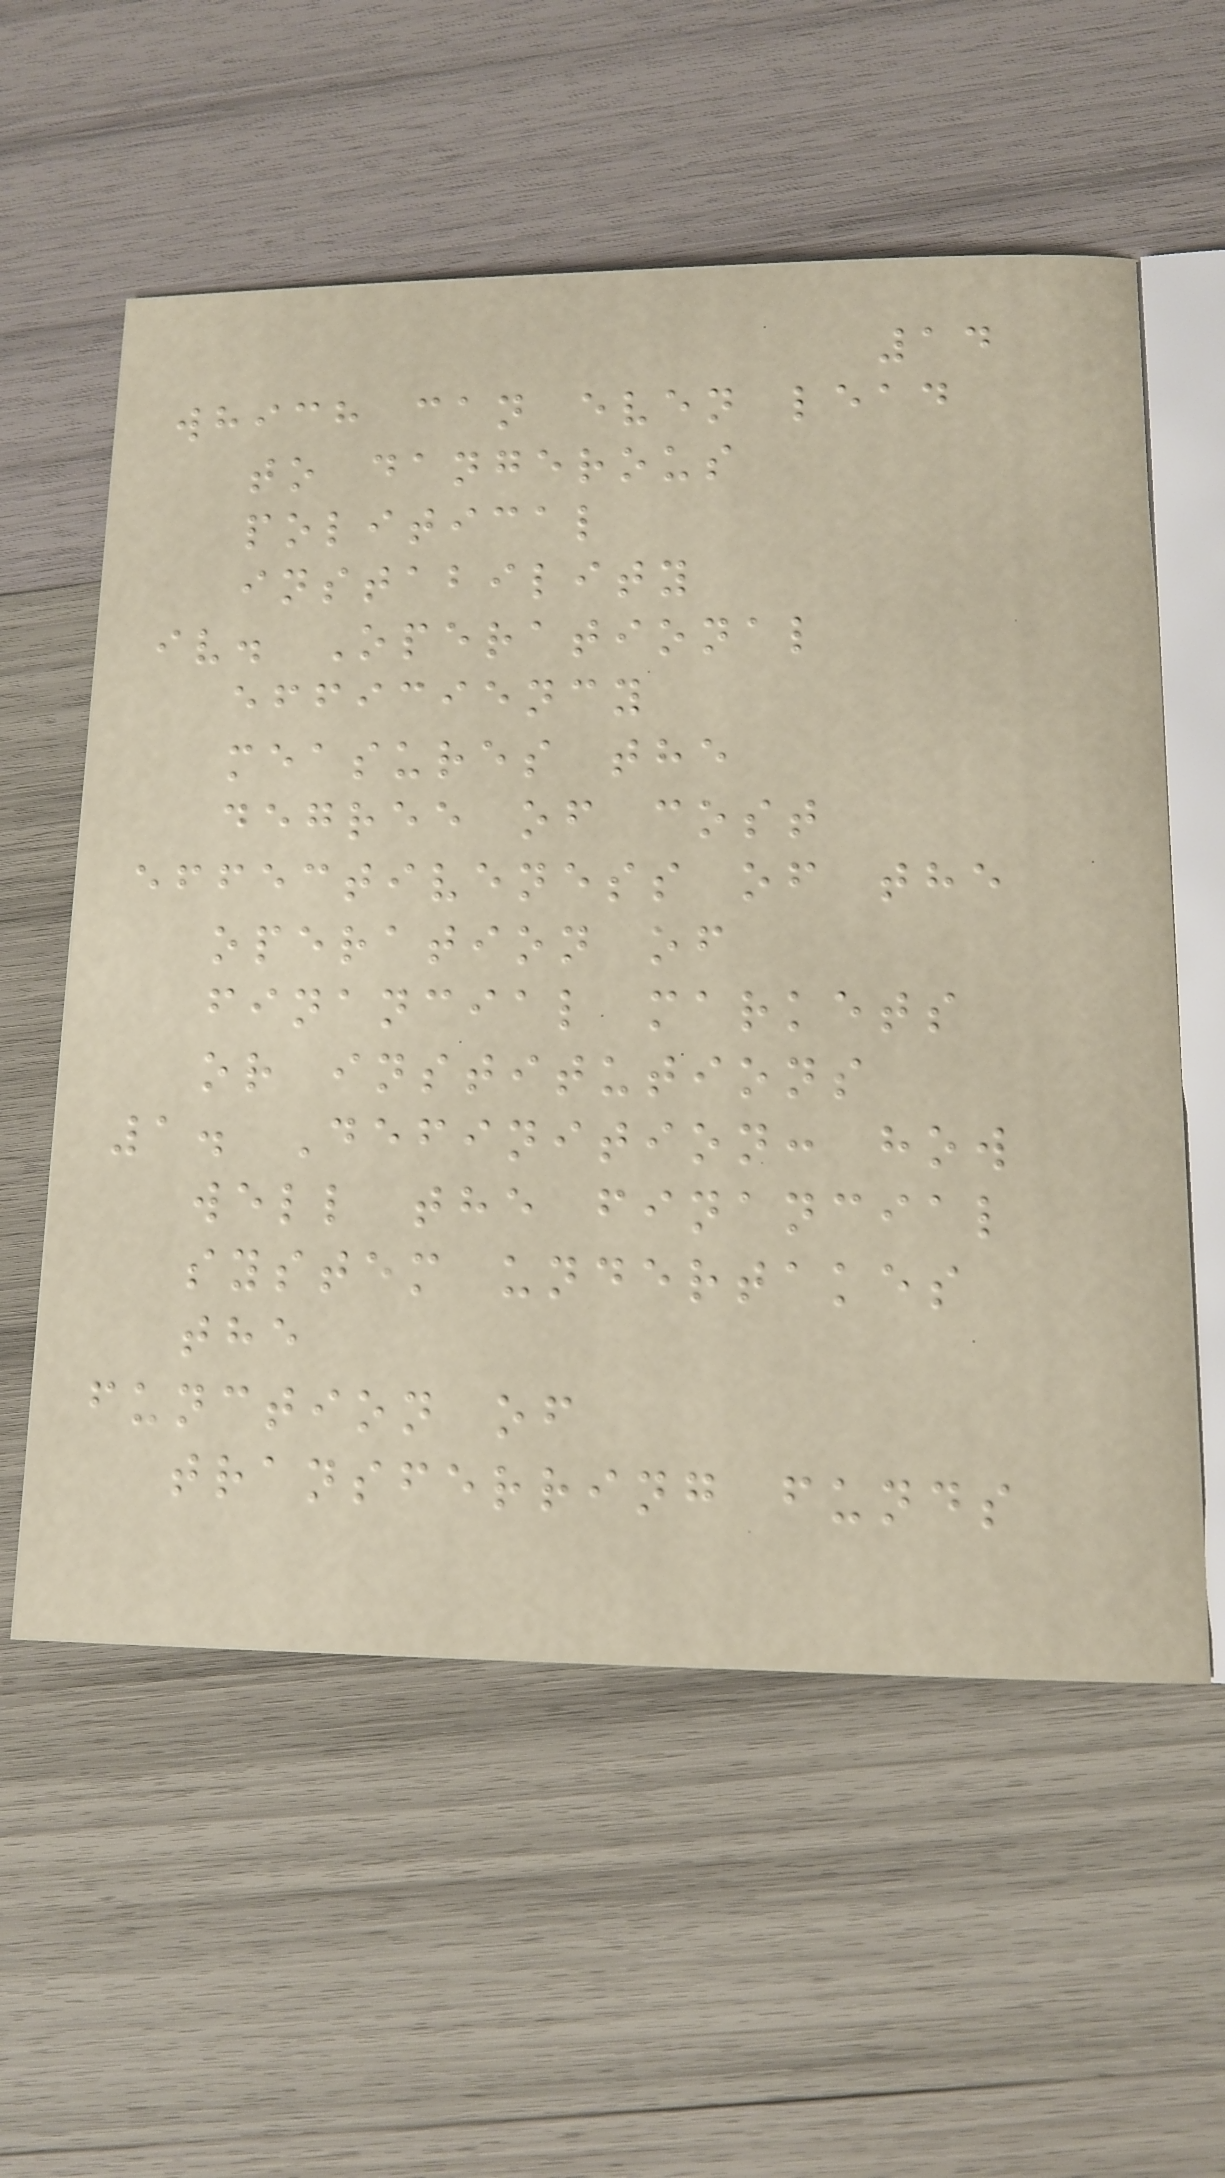14
which can even lead
to dangerous
political
instability
iv. Operational
efficiency
measures the
degree of cost
effectiveness of the
operation of
financial markets
or institutions
1. Definition: how
well the financial
system undertakes
the
function of
transferring funds
